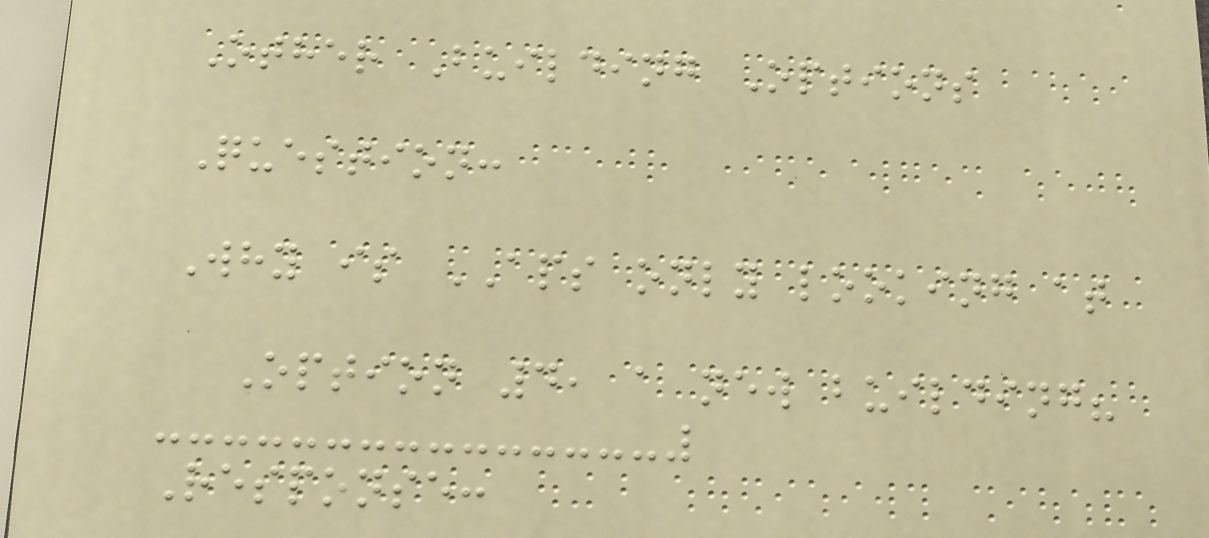Other Building Options
Question:
Why is APS only looking at
Option 4, a new building?
Response:
